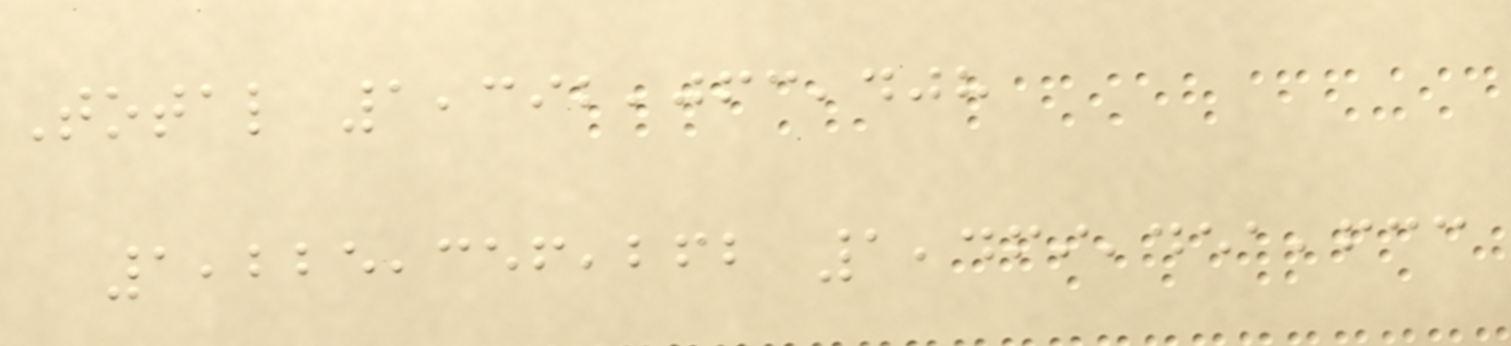Total 1,392,063,408
1,225,356,262 1,469,451,633
